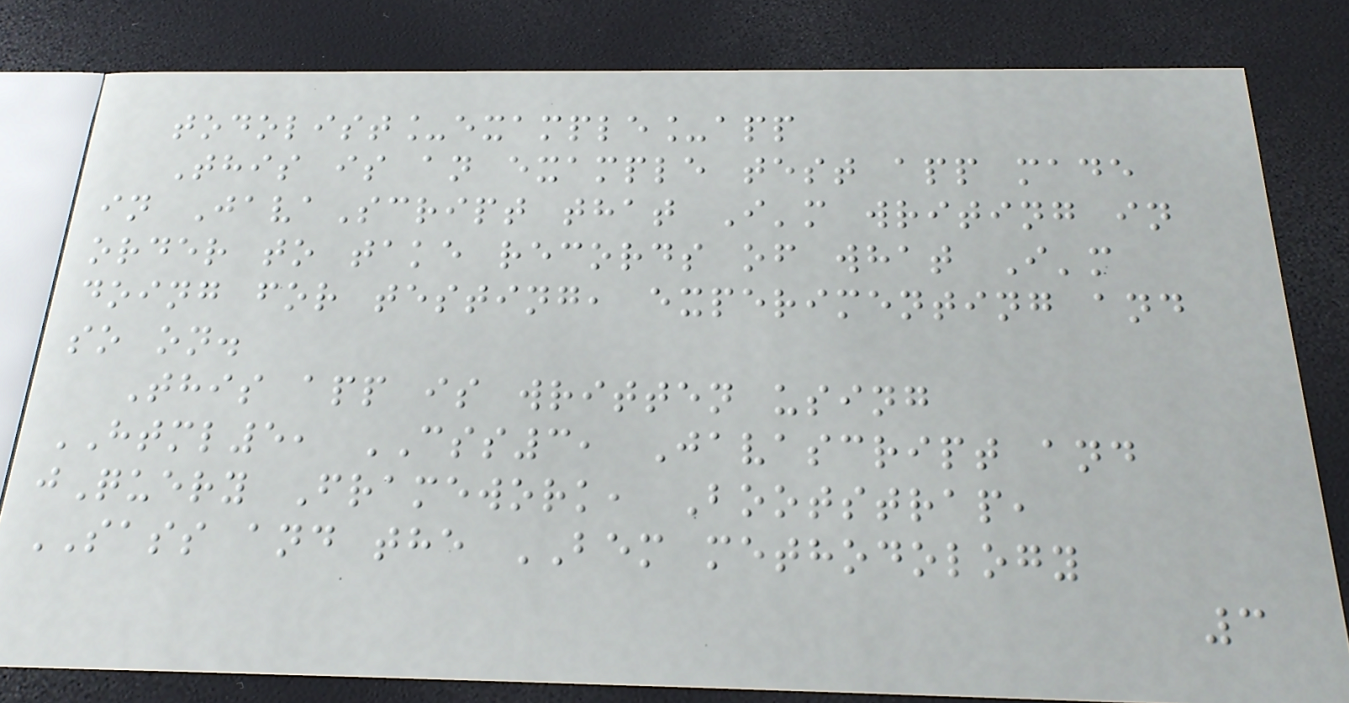todolist_example_app
This is an example test app made
in JavaScript that I'm writing in
order to take records of what I'm
doing for testing, experimenting and
so on.
This app is written using
HTML5, CSS3, Javascript and
jQuery Framework, Bootstrap,
SASS and the BEM methodology
3
